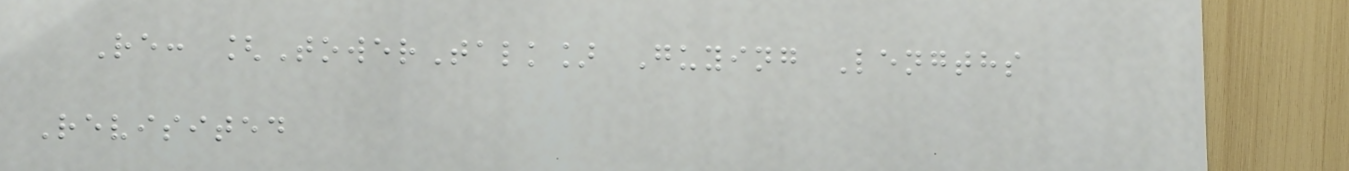Re: [TowerTalk] Guying Lengths
Revisited
